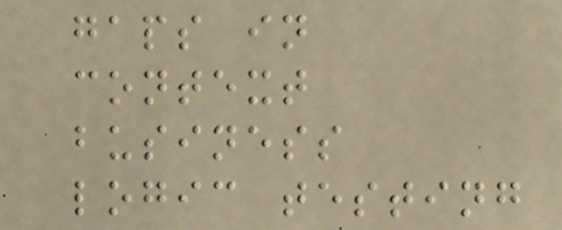gaps in
context
business
logic testing
